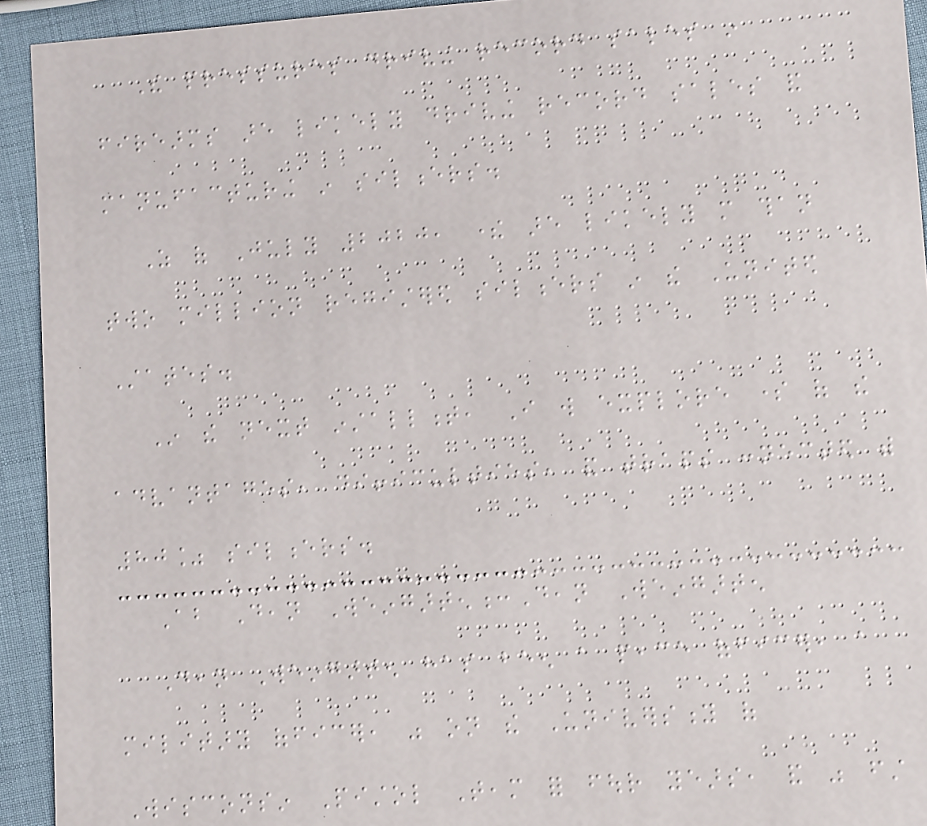The pressures driving record sales in
firearms are likely driving record sales and
manufacturing in silencers.
As of July 2020, there are likely more than
two million registered silencers in the United
States.
In the next installment, I will explore some of the
advantages, difficulties, and traps connected with
80% silencers.
About Dean Weingarten:Dean Weingarten
Dean Weingarten has been a peace officer, a
military officer, was on the University of
Wisconsin Pistol Team for four years, and was first
